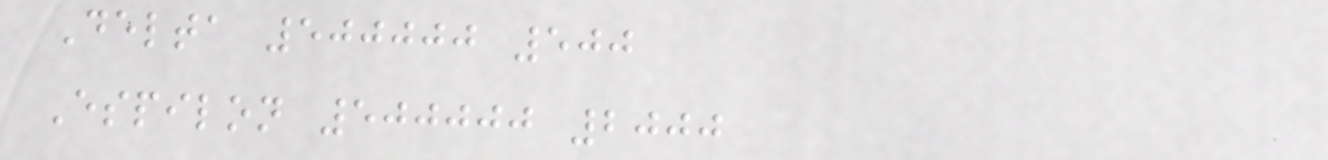Delta 500000 500
Espilon 500000 2000
